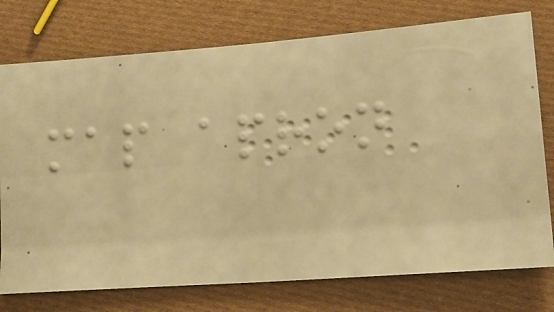map apron
